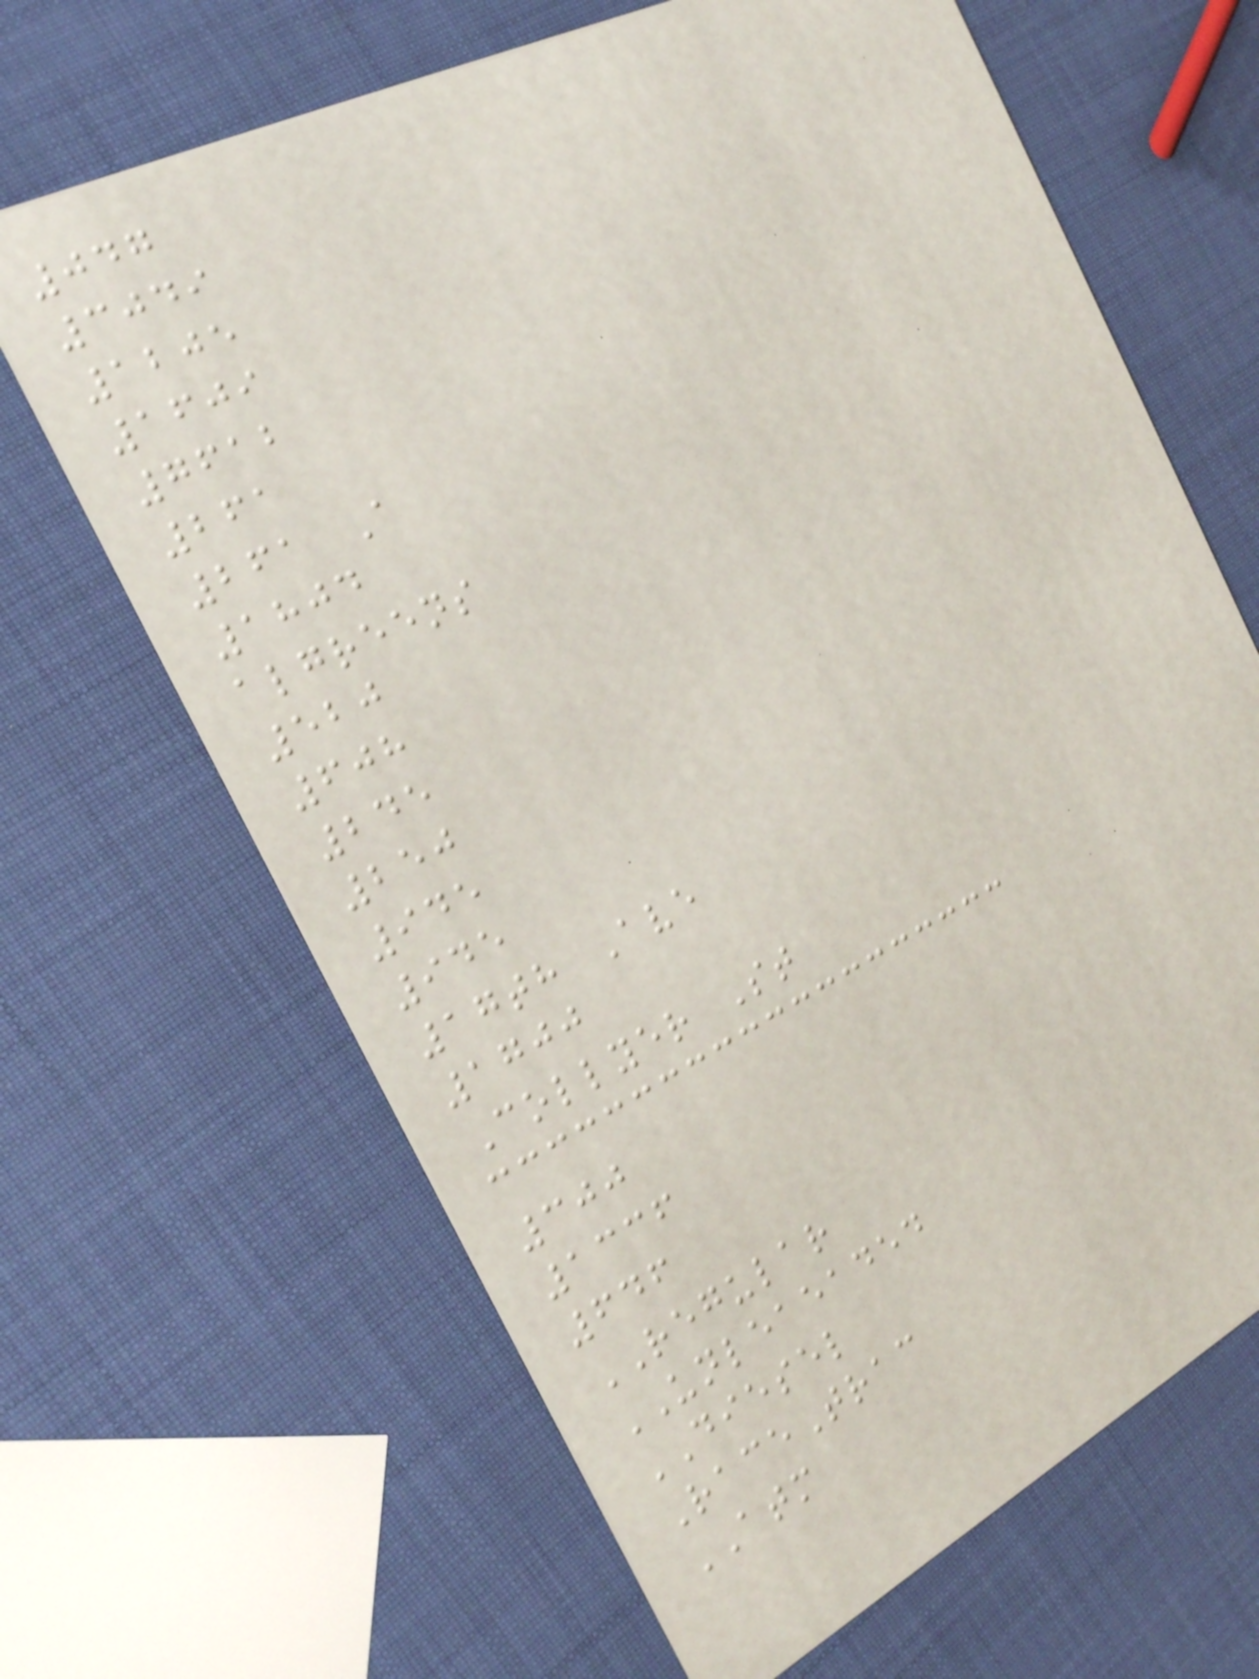047
3049
1205
1609
7612
261
261 A
1804
algreens
520
608
245
250
945
945
17th Ave
1700
Collyer St
300
1336
646
REGULAR
UNLEAEADED
DIESEL
RaceTrac
ATM
